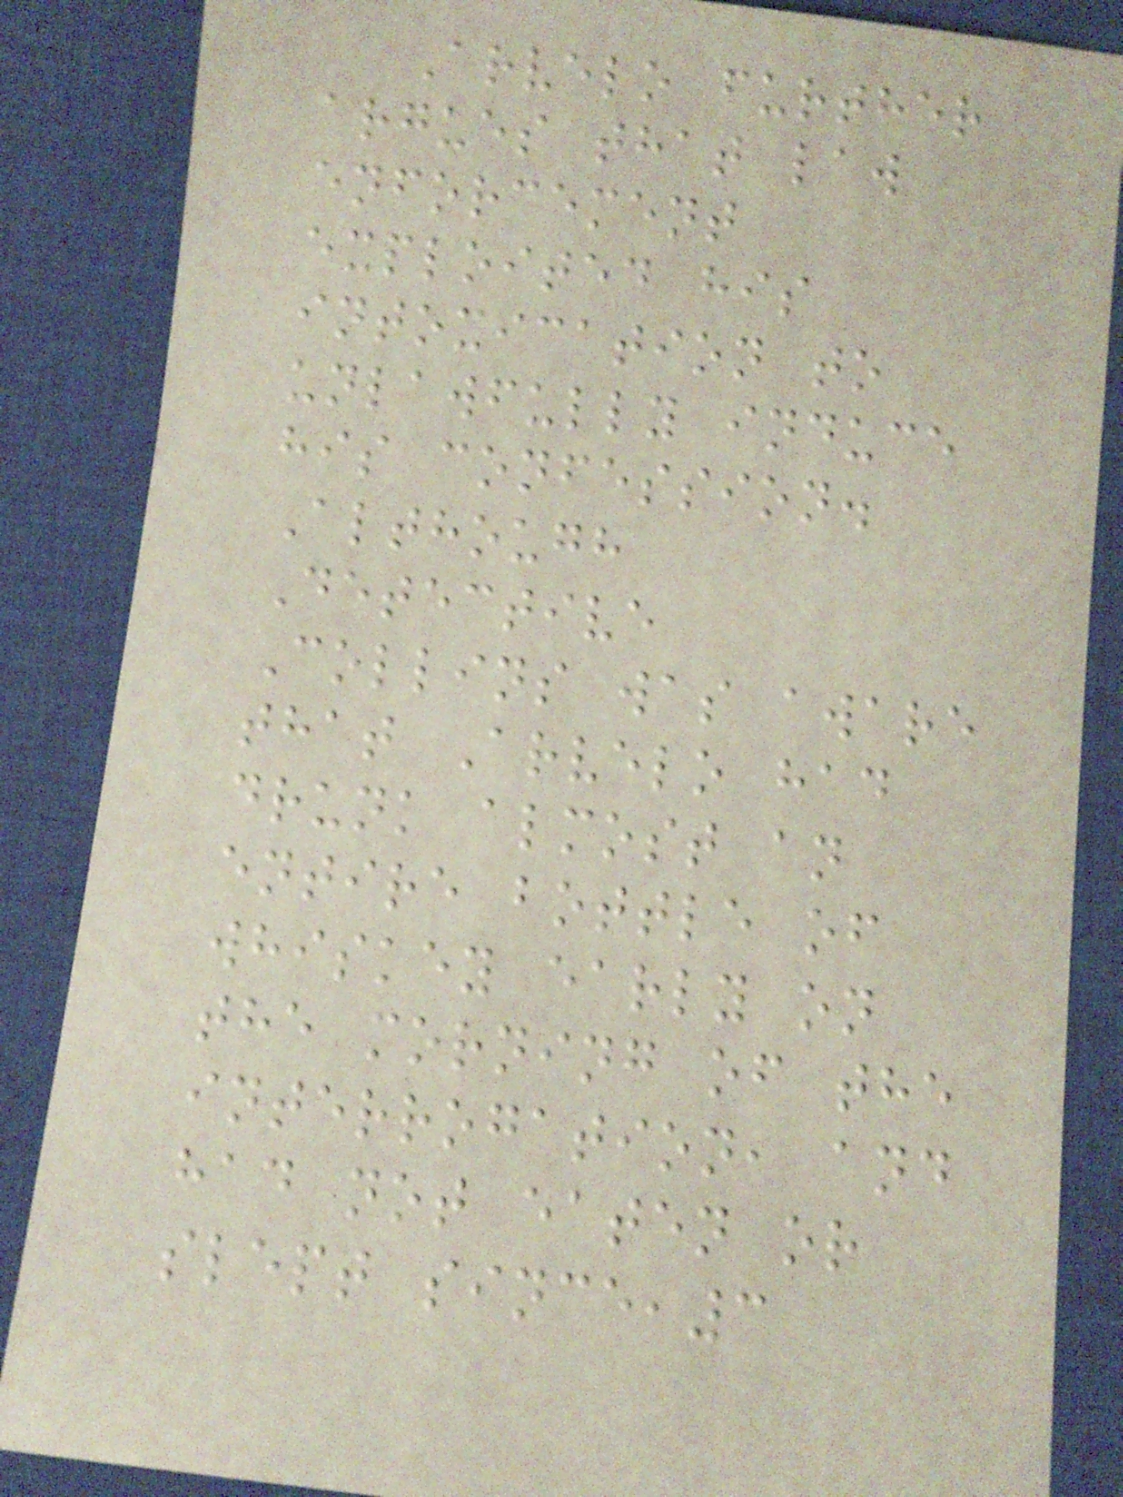Arvelo further
argues that law
enforcement
exploited his
intoxication to
unlawfully induce
his confession.
Although
Detective
Collins was aware
that Arvelo had
drunk almost an
entire bottle of
whiskey early on
the morning of the
interrogation, and
had not eaten or
slept since,3
